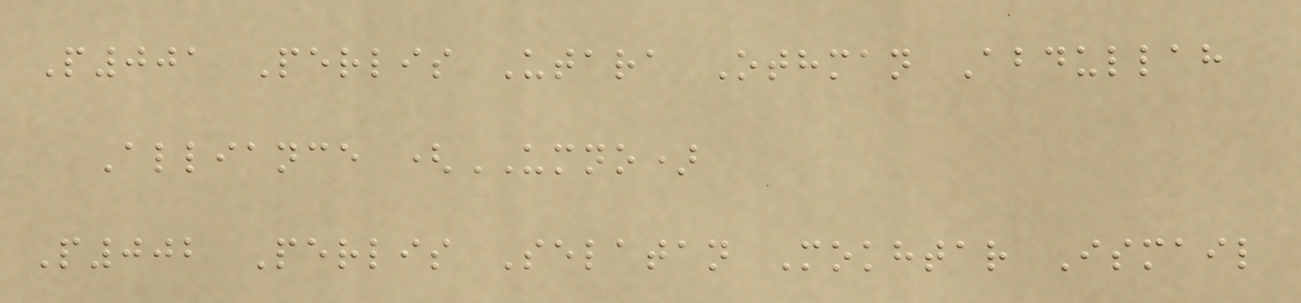P001 Perlis Utara Othman Abdullah
Alliance (UMNO)
P002 Perlis Selatan Mokhtar Ismail
